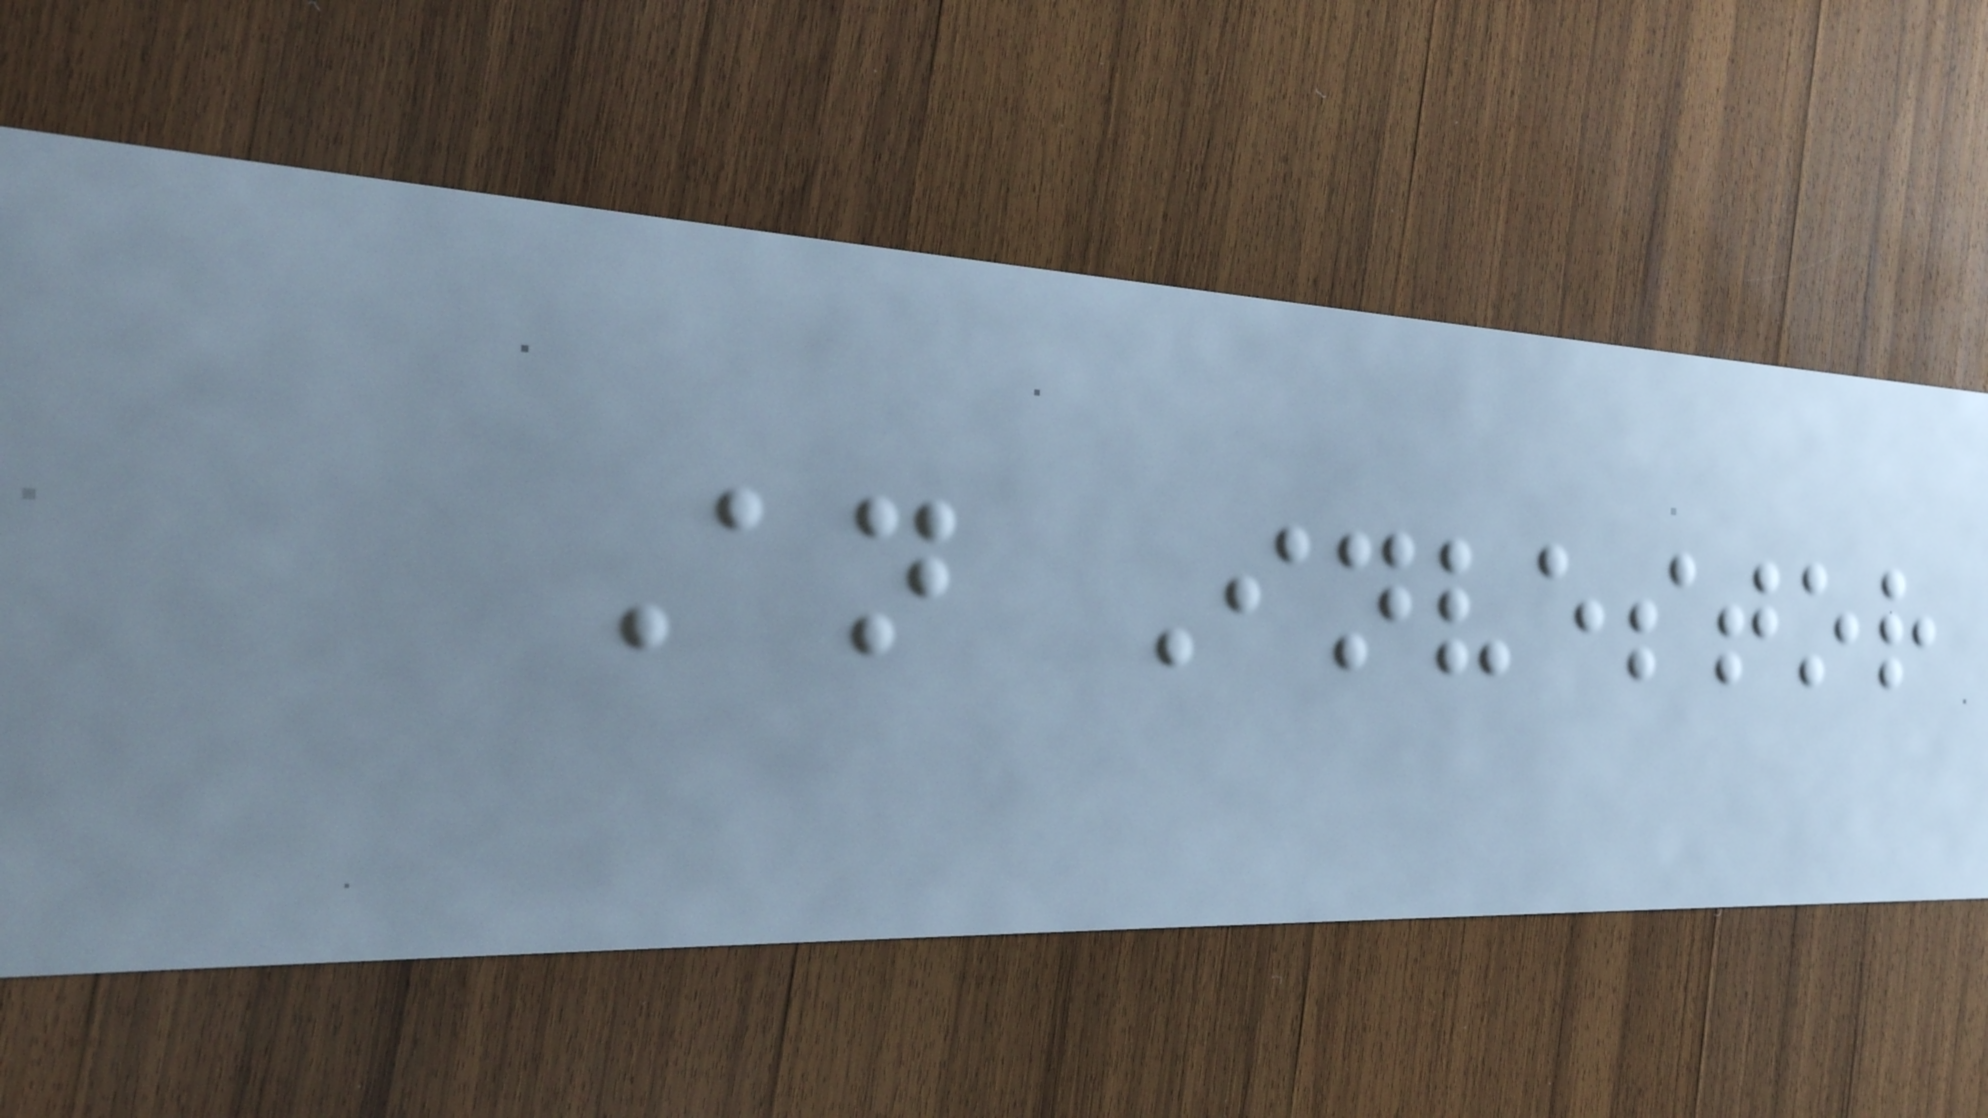An Investor
